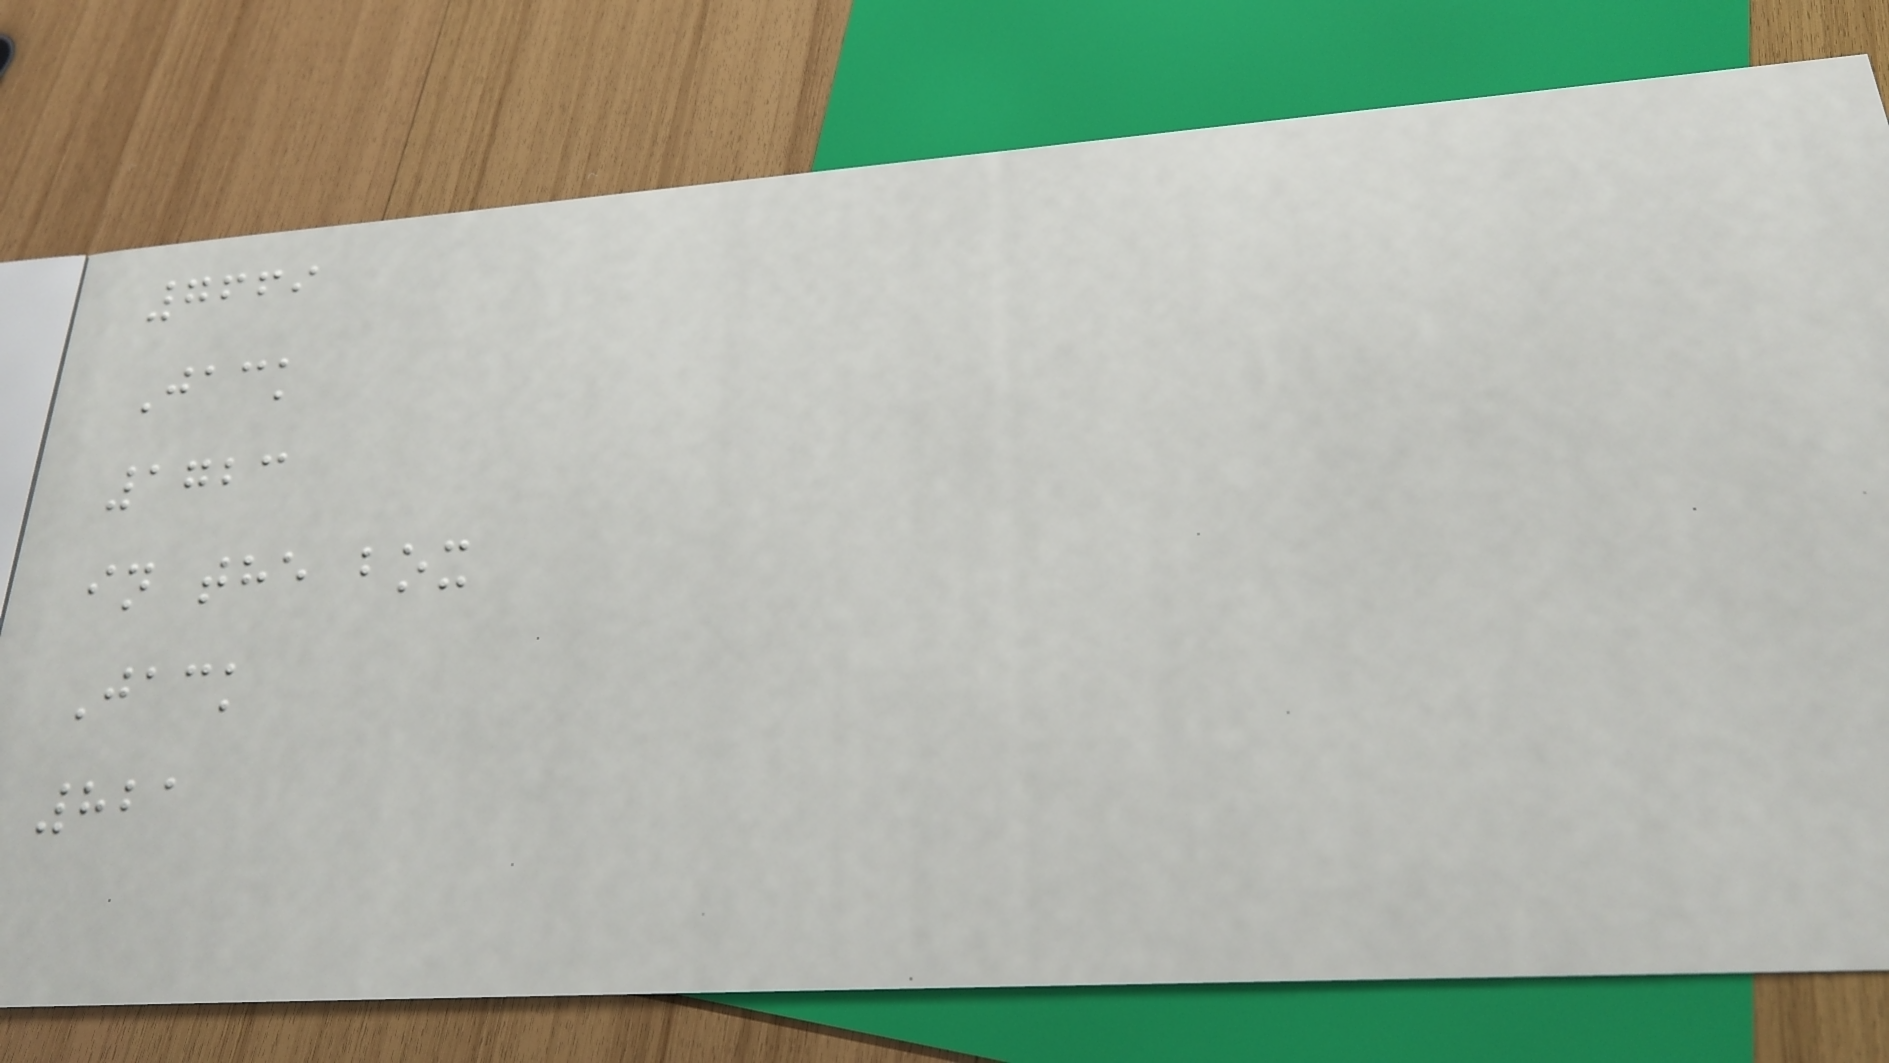7669
Jack
1723
in the box
Jack
821
